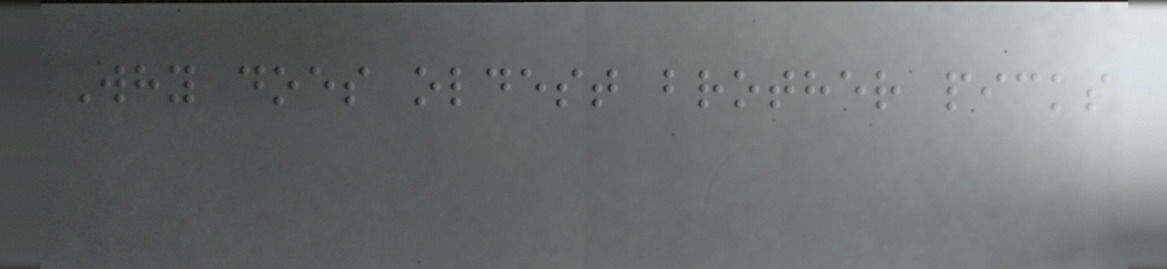Why does oldest brother picks
